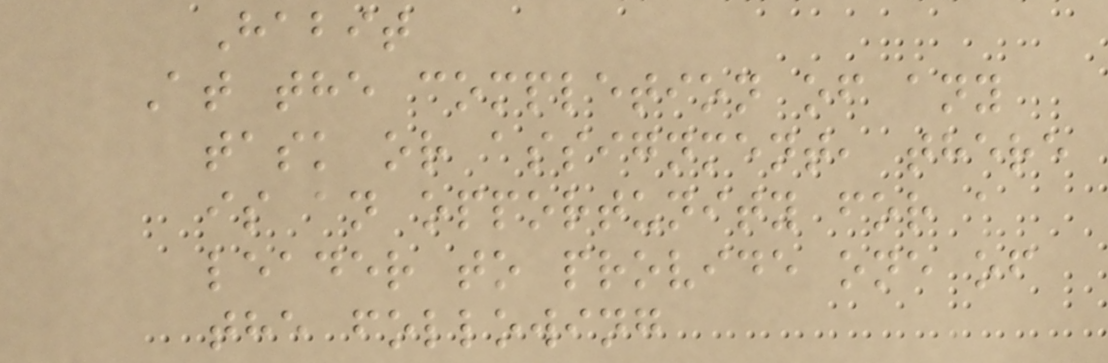Habit
At the completion of any
task or assignment, there
is an opportunity for a
leader to provide one of
the following
